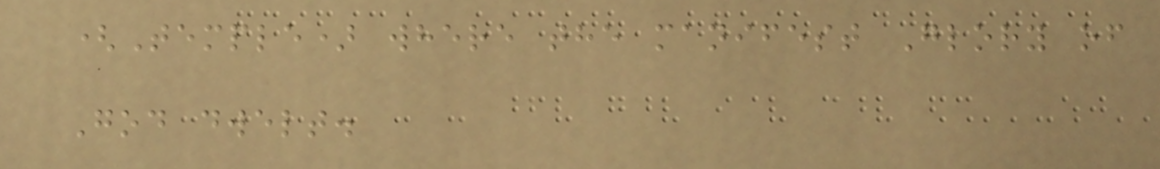(Temple) where the manifest Glory of
God dwelt.
